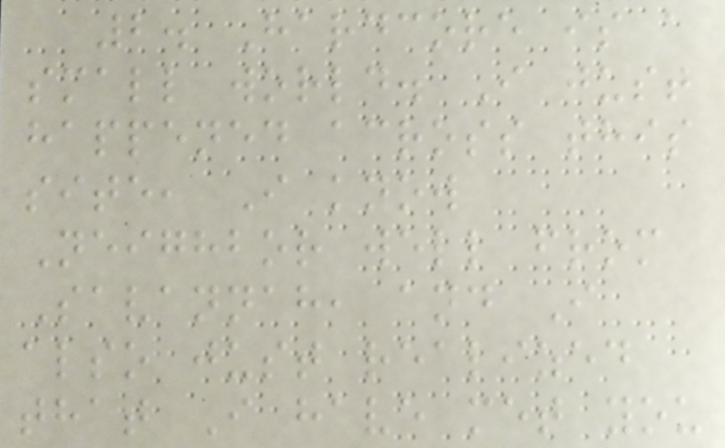2. Hardcore is a
small world. I just
happened across this
site, I know
Neighbor well from
Savannah, and I
also just realized
that I have met you
